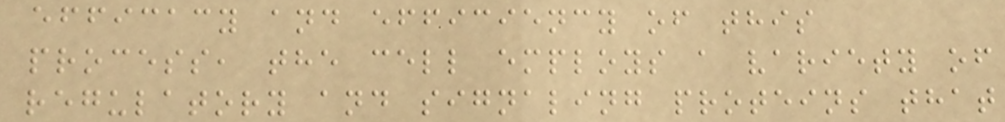efficacy and efficiency of this
process, the cell employs a variety of
regulatory and signaling proteins that
